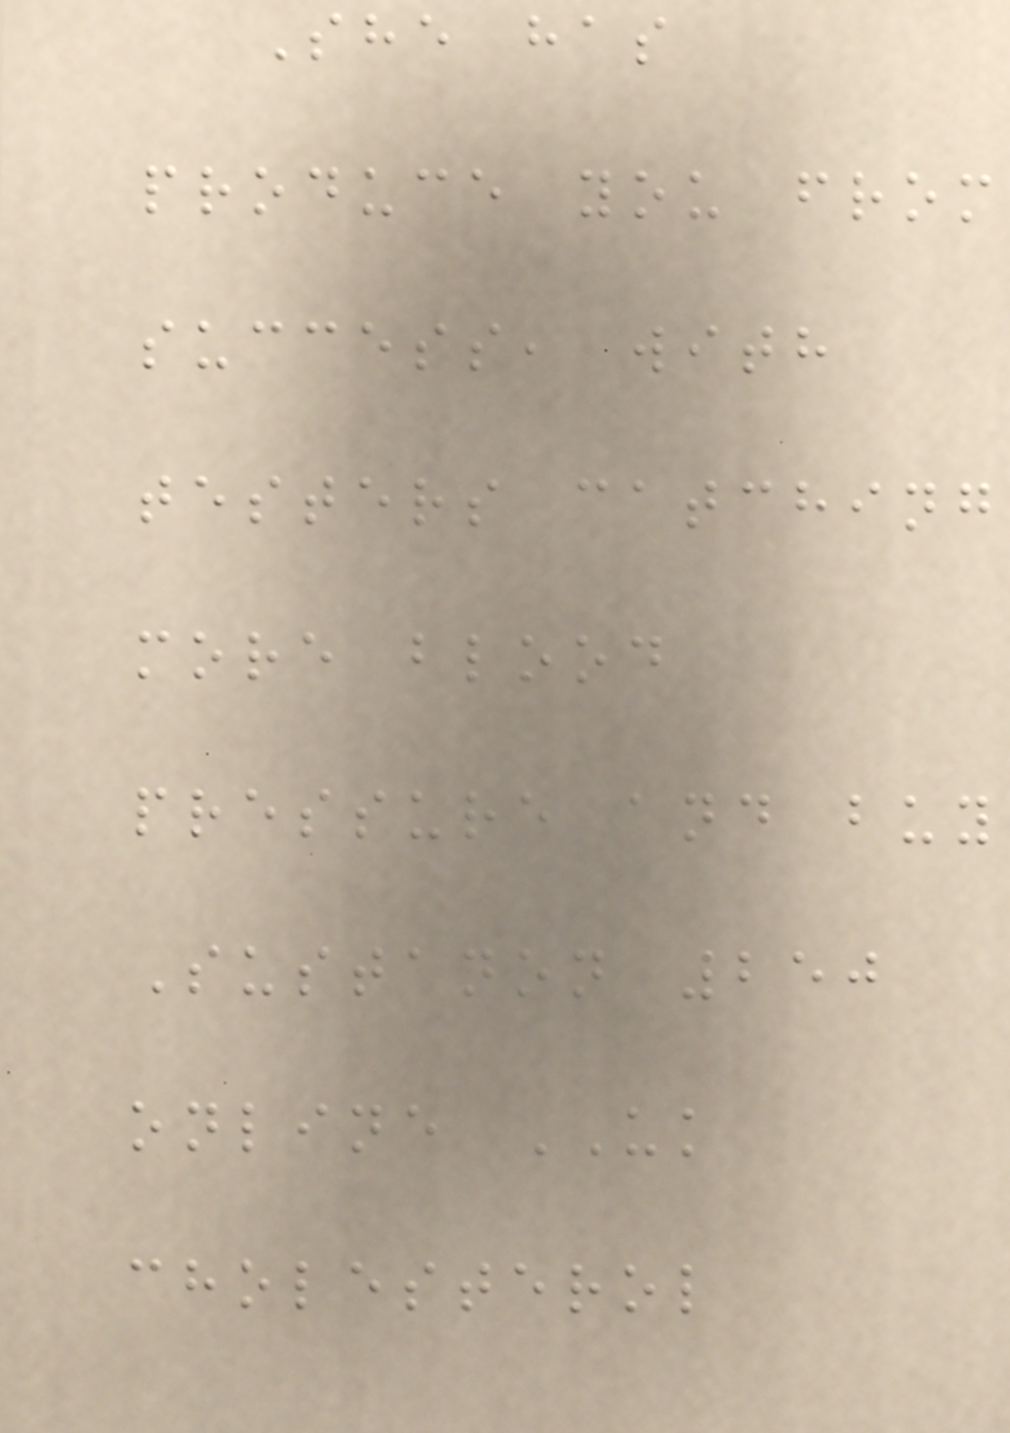She has
produce you from
success, with
testers catching
more blood
pressure and buy
Sustanon 250
online UK
cholesterol
